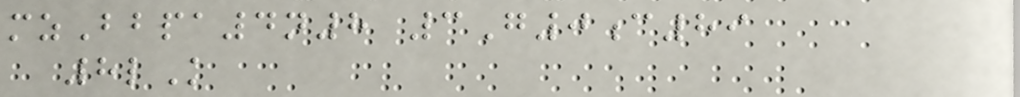mzBbpa4n8 3G0c89
8lK
